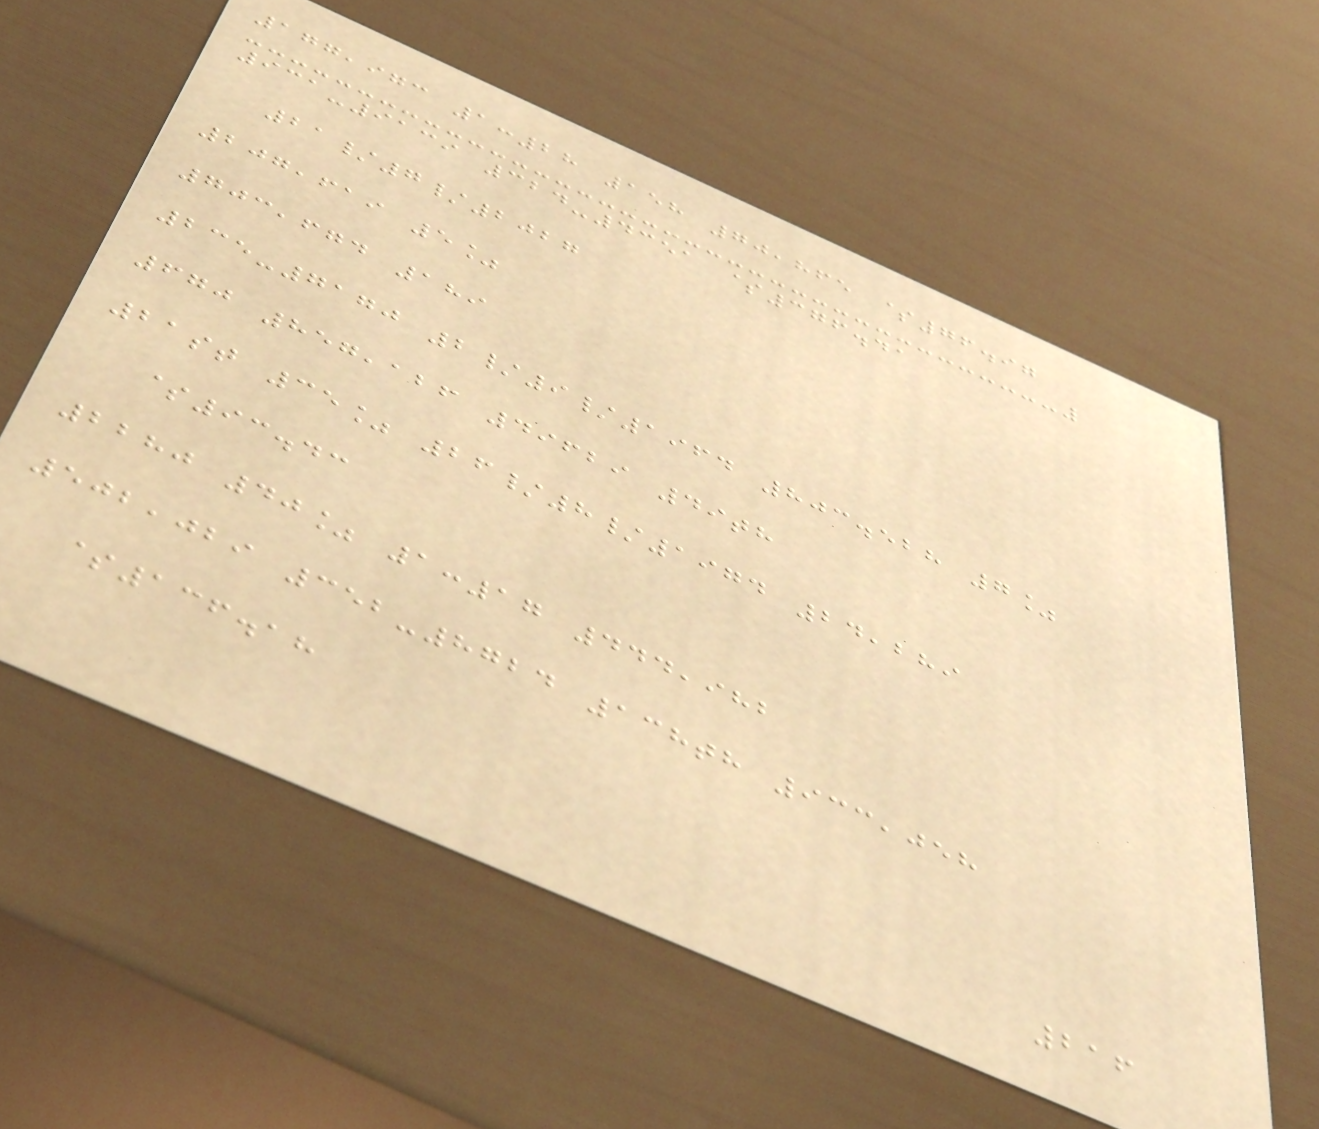177,973 1:28 158 70,865 $76.97
931-9139 324-4351 $376.41
21/7/2027
207,619 5%
703,674 189
235-7170 2/9/1964 803.528 7%
670 857,126 49629 49th
21st 35% 26/8/1974 24,289
$93.43
2280 40% 1:17 444,982
502,029 352-8724 138th 933,058
$136.18
216
